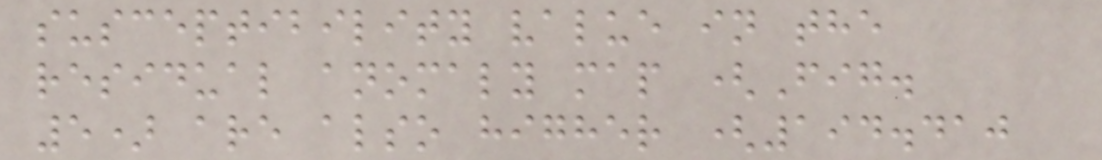susceptibility value in the
residual anomaly map (Fig.
5) are also higher (194.410
